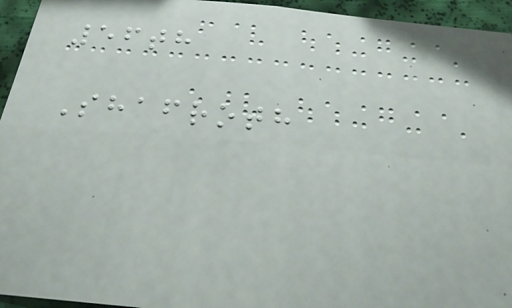56th
Shafroth
